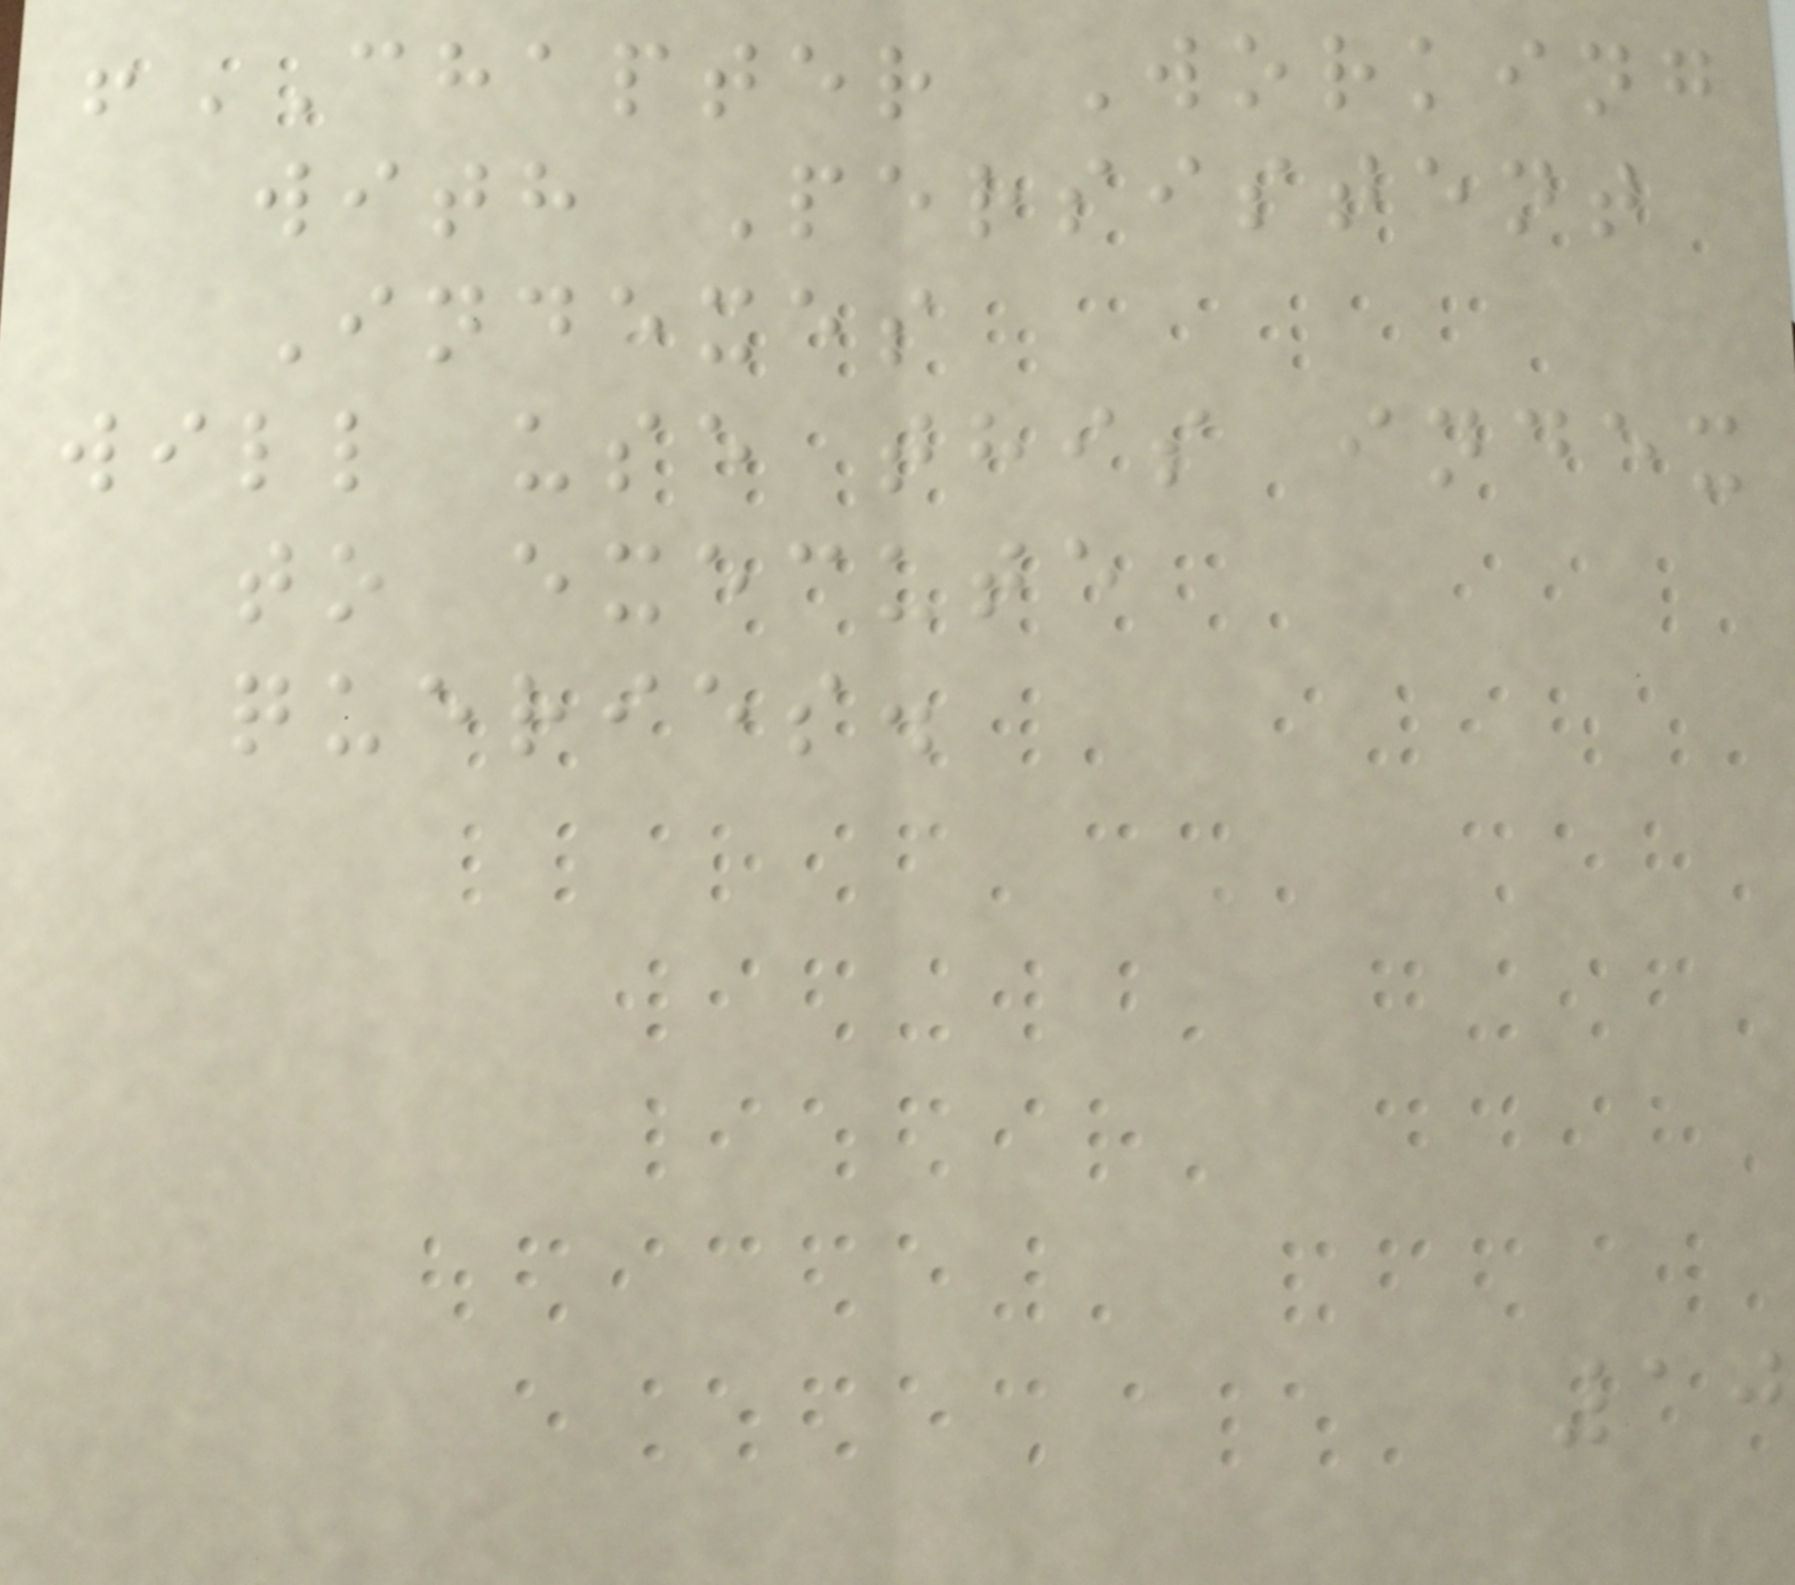!CHAPTER Working
with Persistent
Indexes
will use this index
to execute
queries.
10
